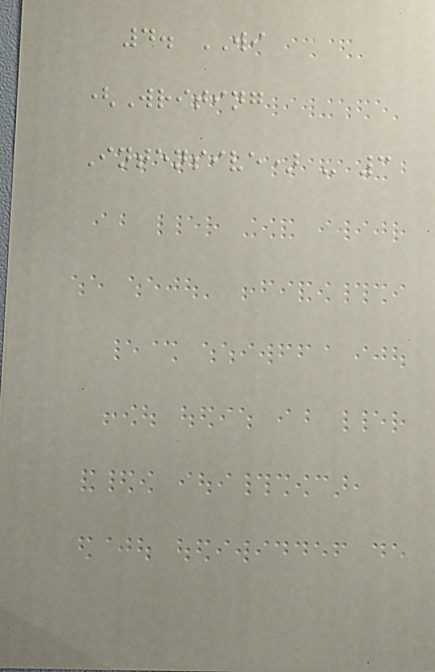4. WI
(Writing
Intensive) - 3
